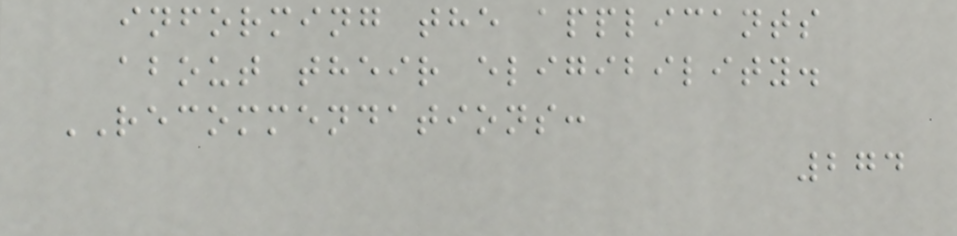informing the applicants
about their eligibility.
RECOMMENDATIONS:
274
